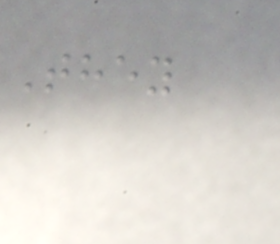They
